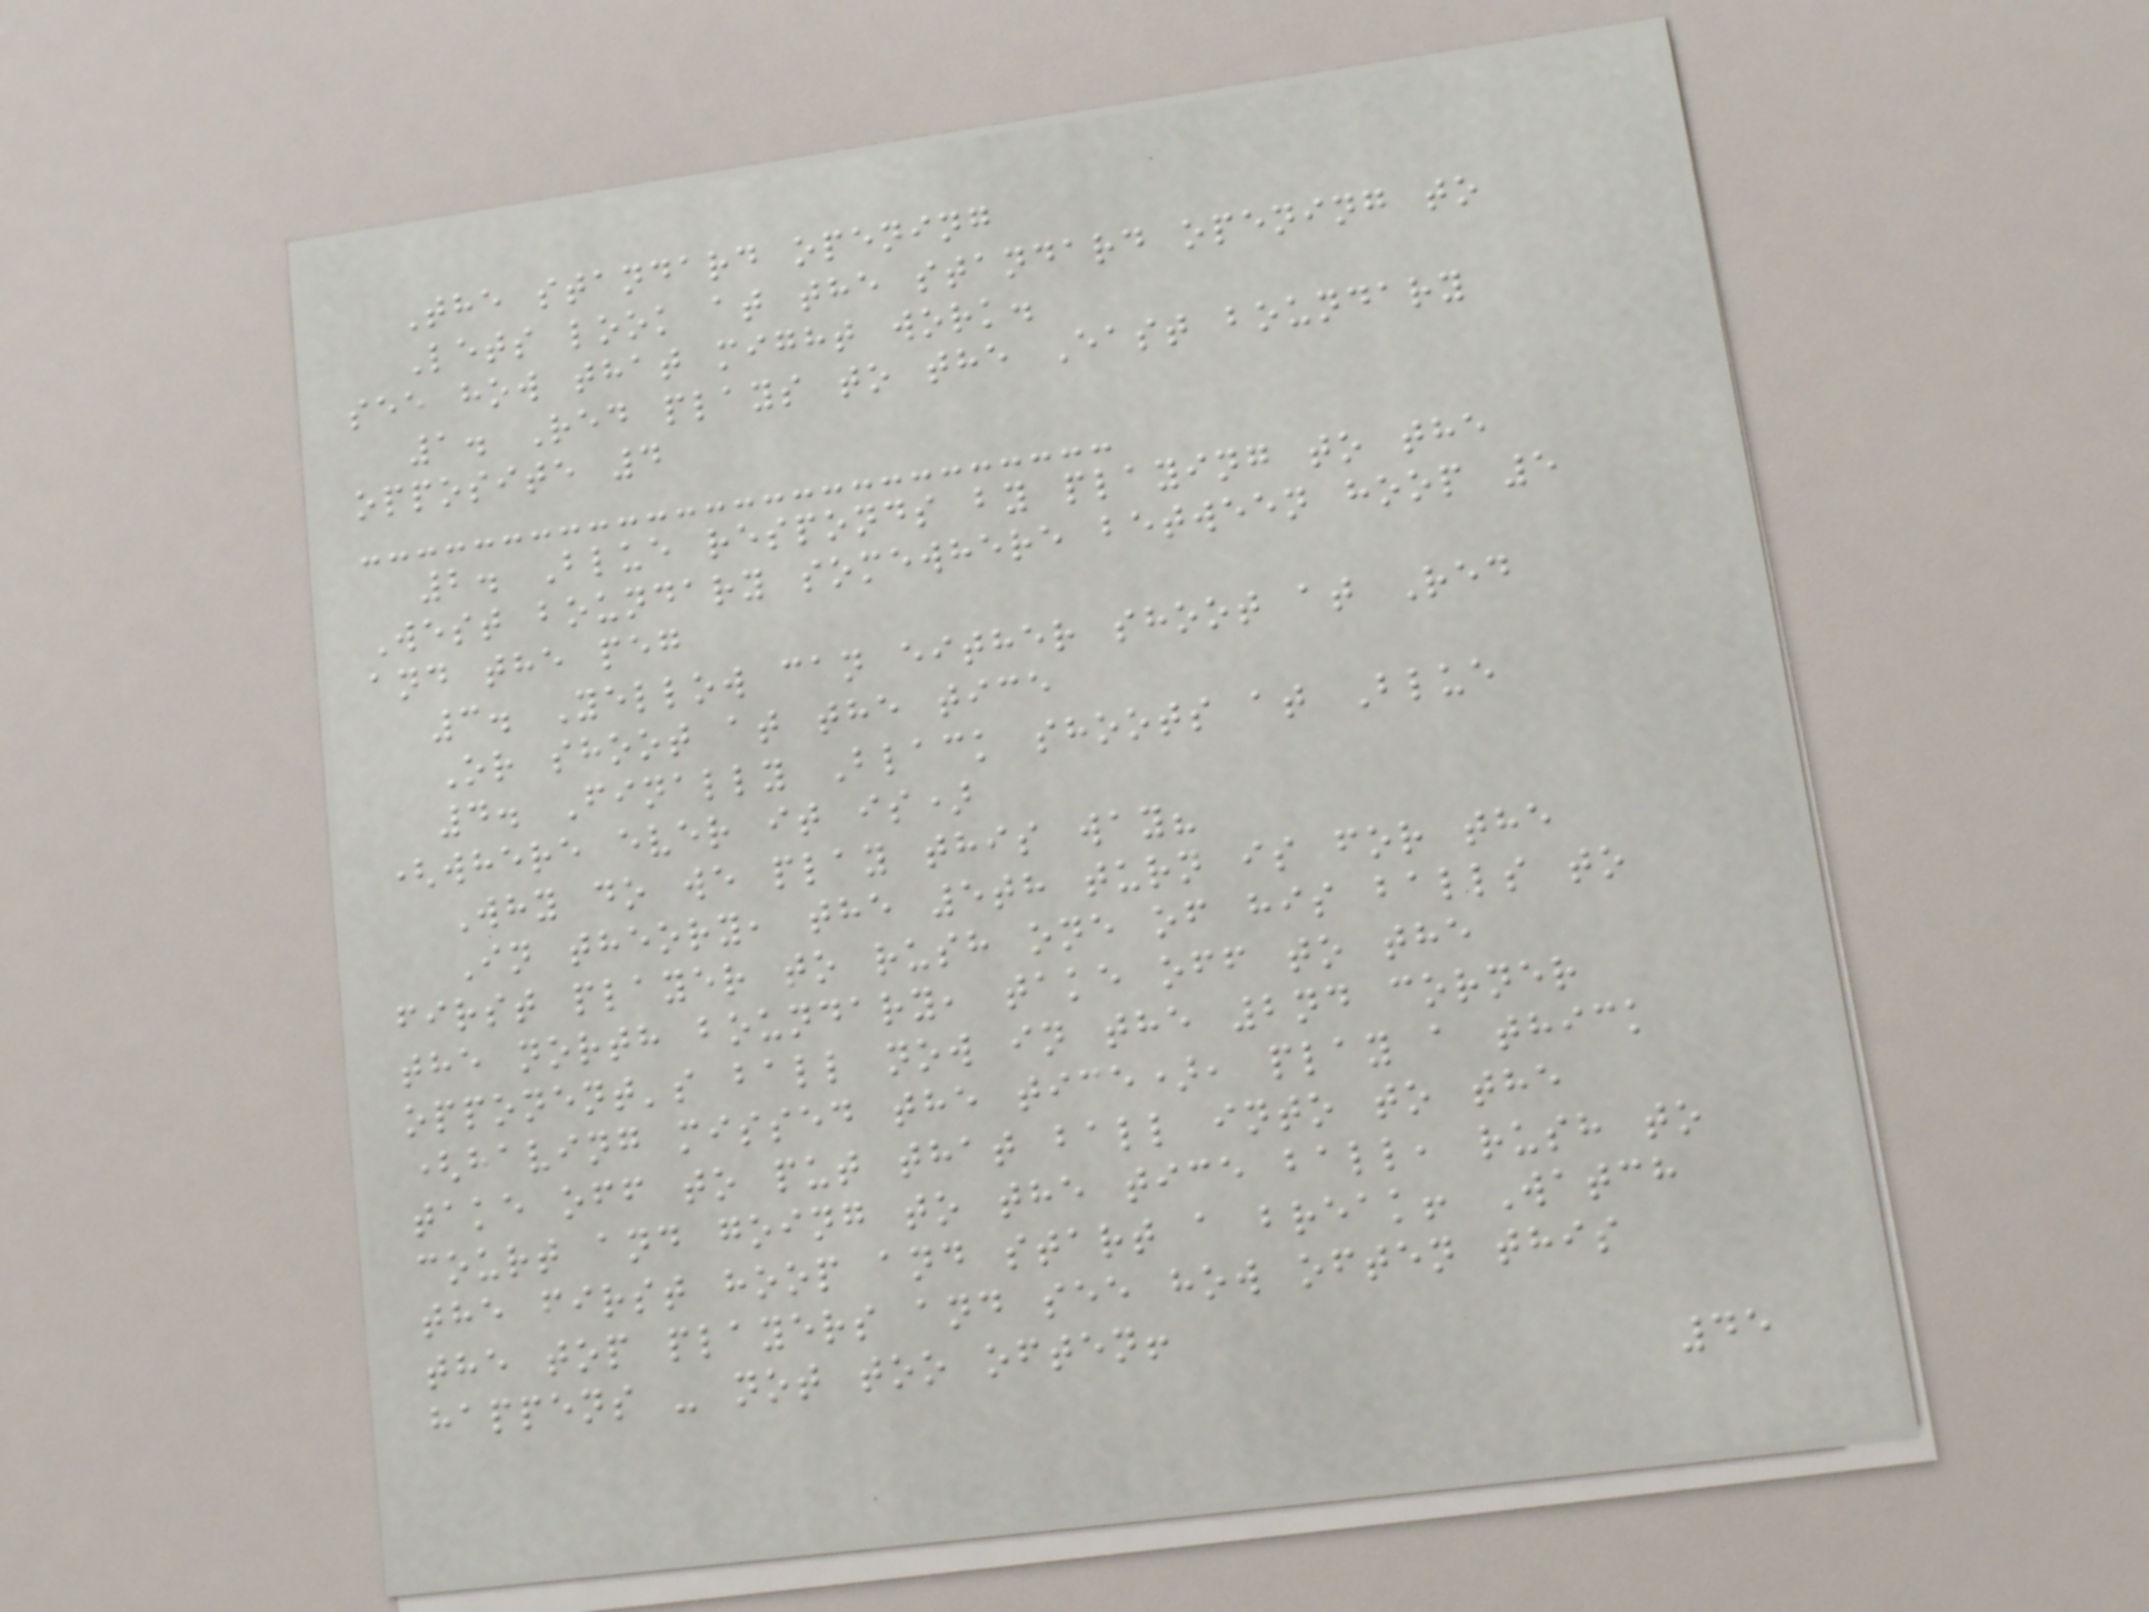The standard opening
Lets look at the standard opening to
see how that might work.
1. Red plays to the East boundary
opposite 4
2. Blue responds by playing to the
West boundary somewhere between hoop 5
and the peg
3. Yellow can either shoot at Red
Or shoot at the tice
4. Finally Black shoots at Blue
(where ever it is)
Why do we play this way?
In theory, the 5th turn is for the
first player to rush one of his balls to
the north boundary, take off to the
opponent's ball now in the 2nd corner
(having missed the tice), play a thick
take off to put that ball into to the
court and going to the tice ball, rush to
the first hoop and start a break! Watch
the top players and see how often this
happens - not too often!
45
